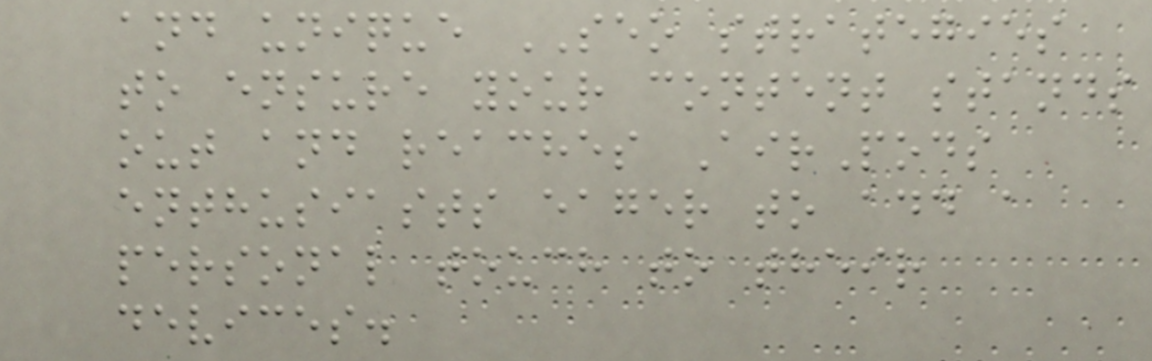and unique SEO strategies
to ensure your content stands
out and reaches AirPods
enthusiasts eager to add a
personal touch to their
devices.
